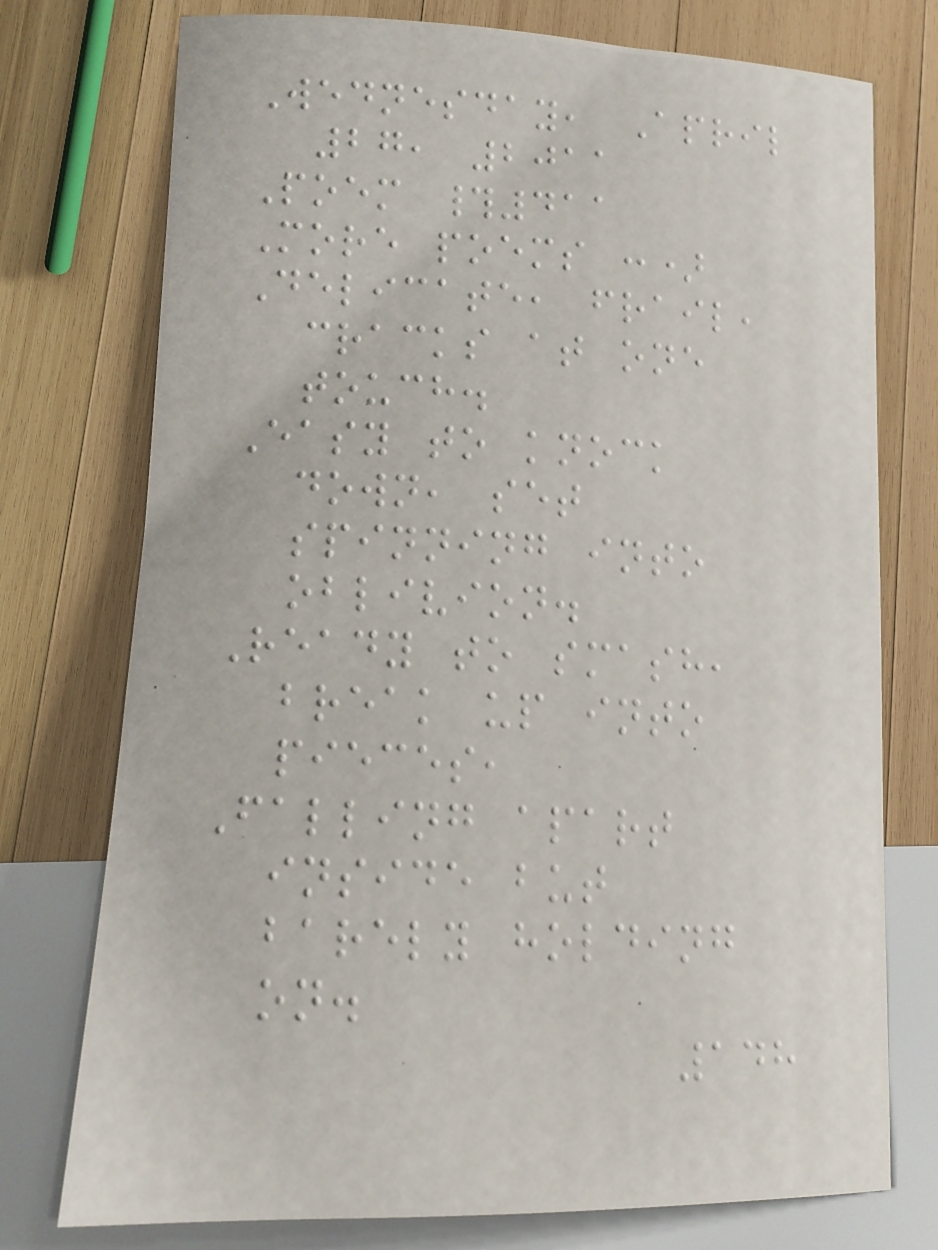Wednesday, April
27, 2011
Poem #411
More poems :)
Delicate, frail,
cracks at one
touch.
Easy to knock
down, set
spinning into
oblivion.
Ready to smash,
break up into
pieces,
Falling apart
inside but
barely holding
on.
148
